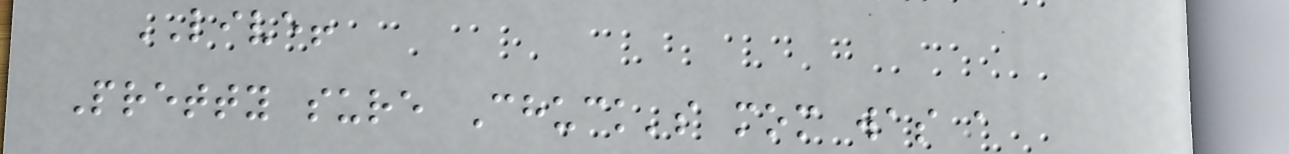LIVE!
Pretty sure Chuck's mom was a
